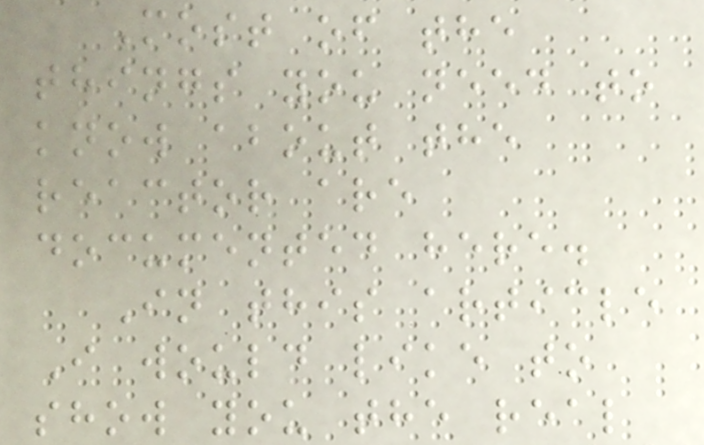Most of the
things you need to
know about the
reactor are
documented here.
In this article
I would like to
show you the real
